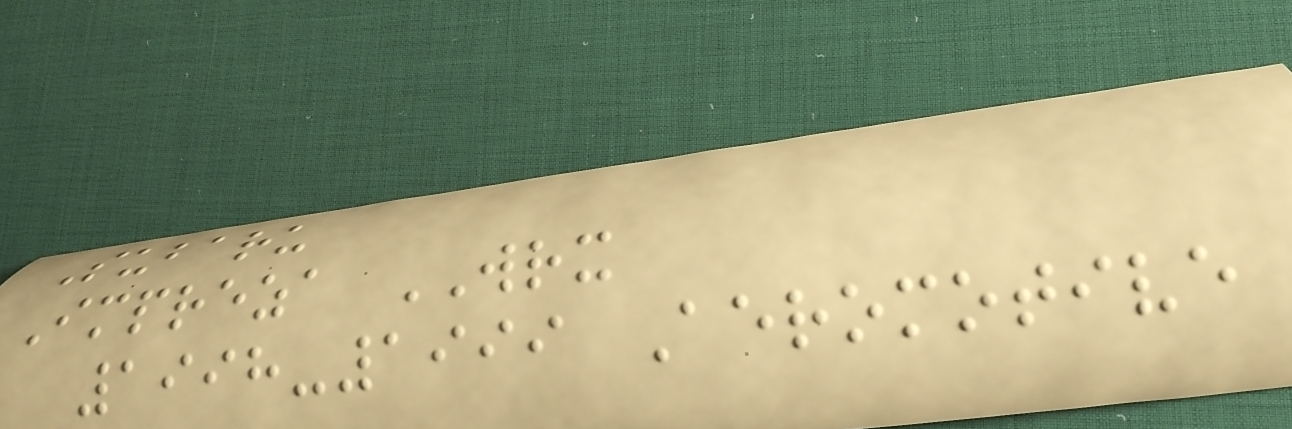Subaru
Impreza WRX
1998-1999 Aeromotive
